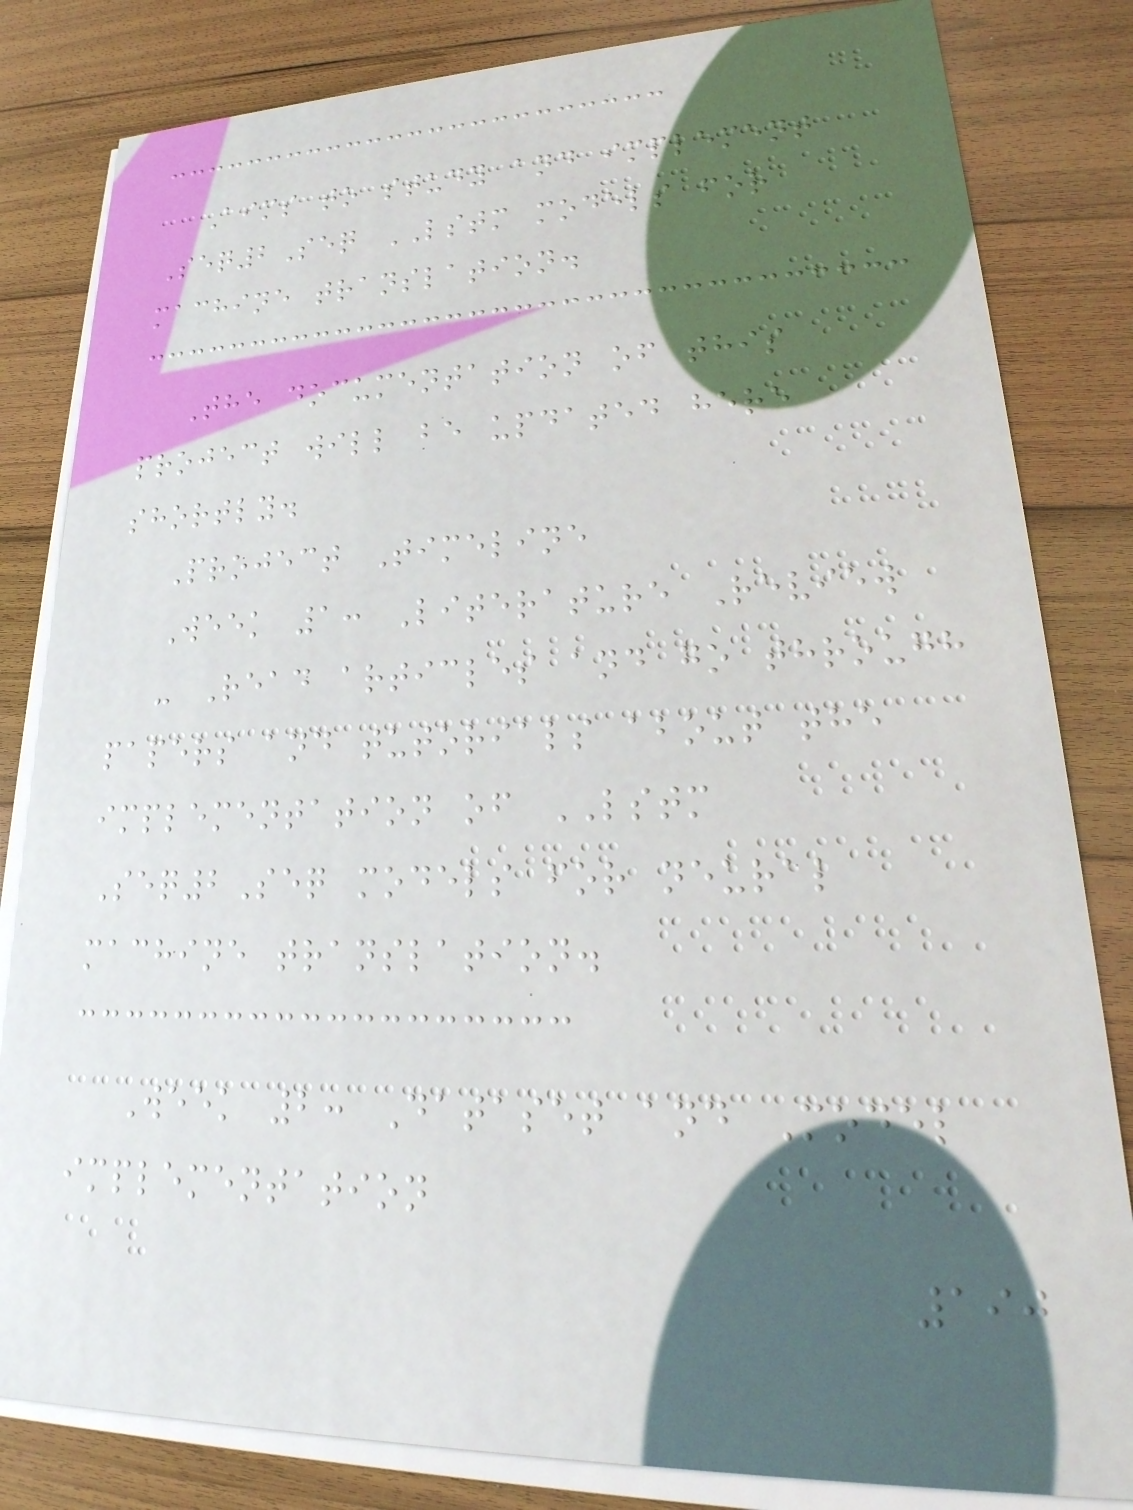Aims to study and implement
Seq2Seq LSTM models for
machine translation.
The documentation of this
project will be updated here
shortly.
Project Timeline
Week 1: Literature Review
- Read articles and go through
papers and tutorials about the
implementation of LSTM
Seq2Seq models for neural
machine translation.
Week 2: Dataset and Model
implementation
190
